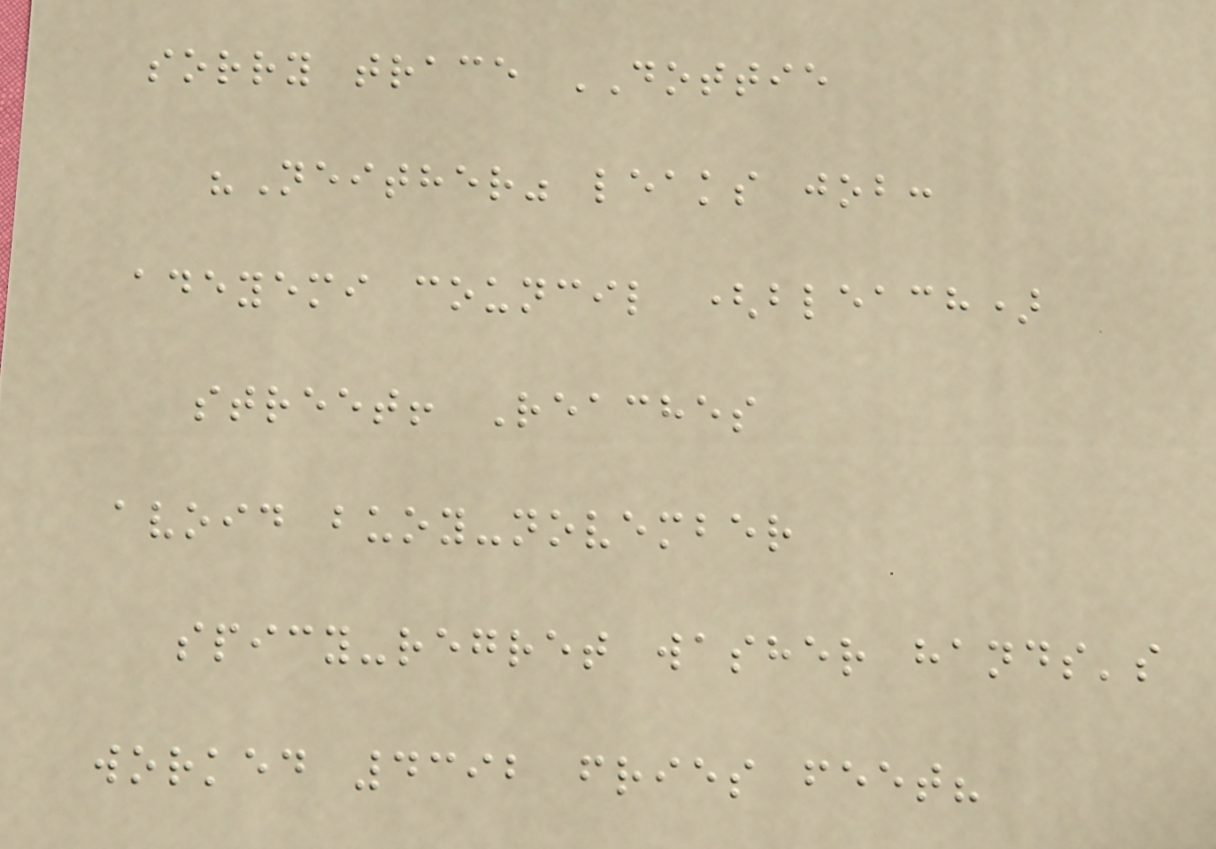sorry trace DOTTIE
"Neither" leaks job:
adeyemi council (bleach)
street! Reaches
avoid buoy-november
spicy-regret washer hands's
worked 4392 fries feet?
